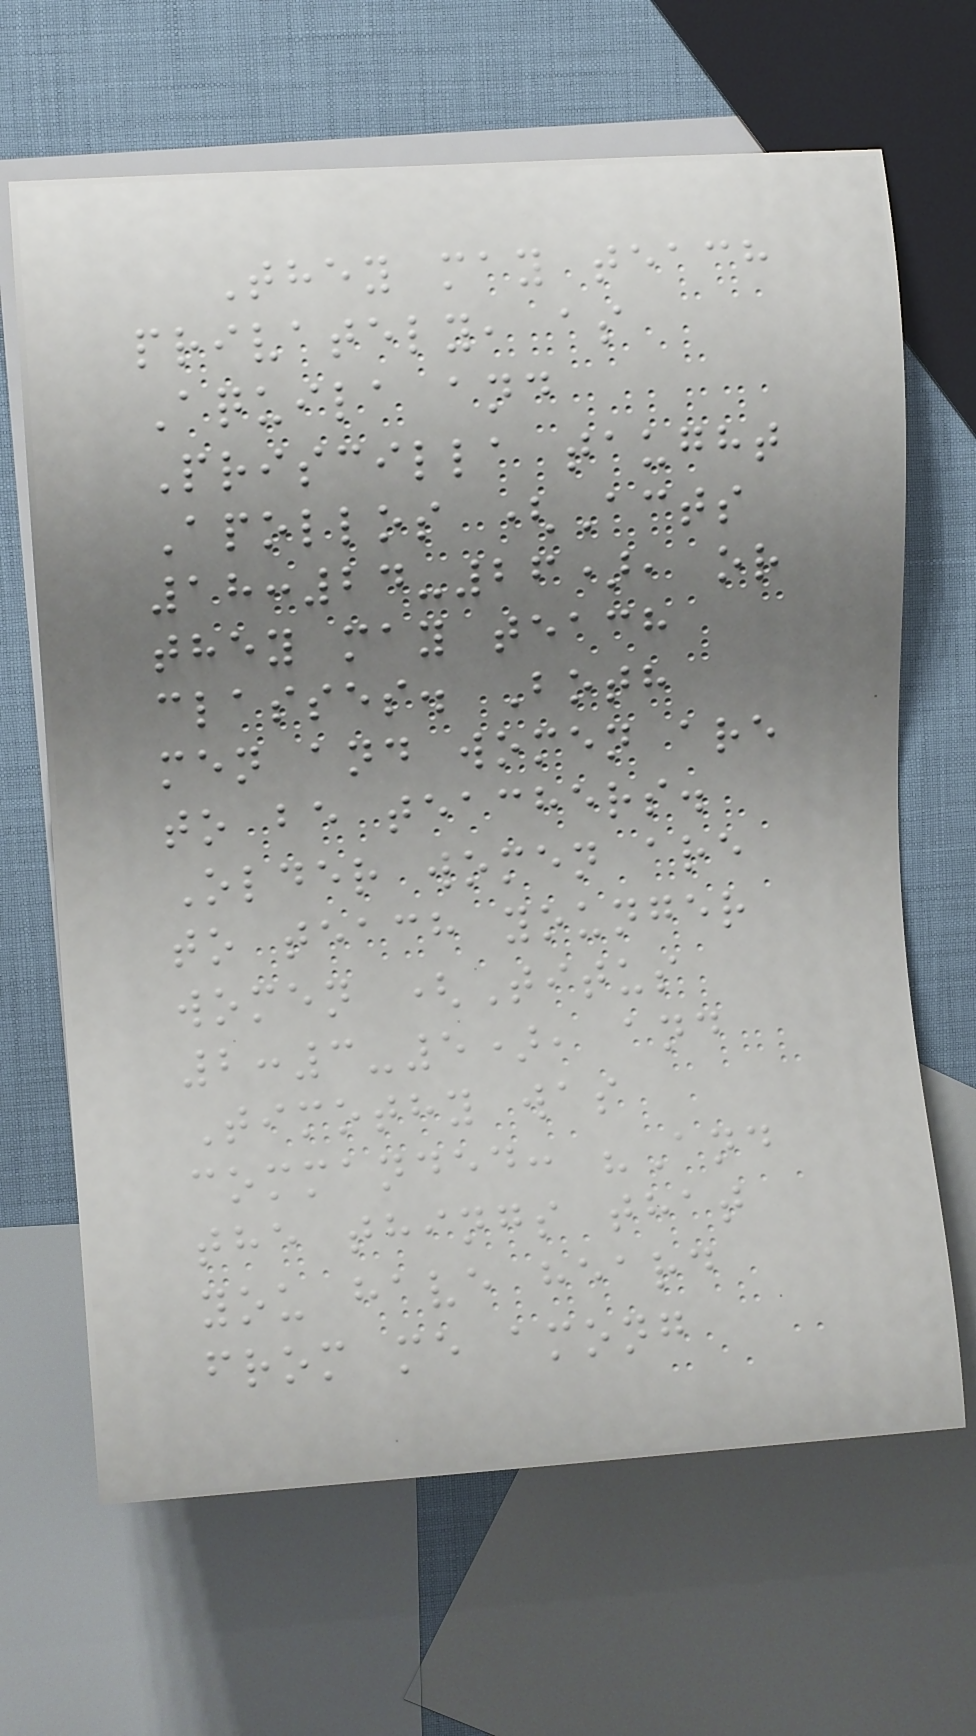They may teach
privately, as
Aquila and
Priscilla taught
Apollos (Acts
18:24-26), or
they may teach
classes. Both
men and women are
to be teachers.
Older women are
to teach younger
women (Titus
2:3-5), and
Timothy was
commanded: "And
the things that
you have heard
from me among
